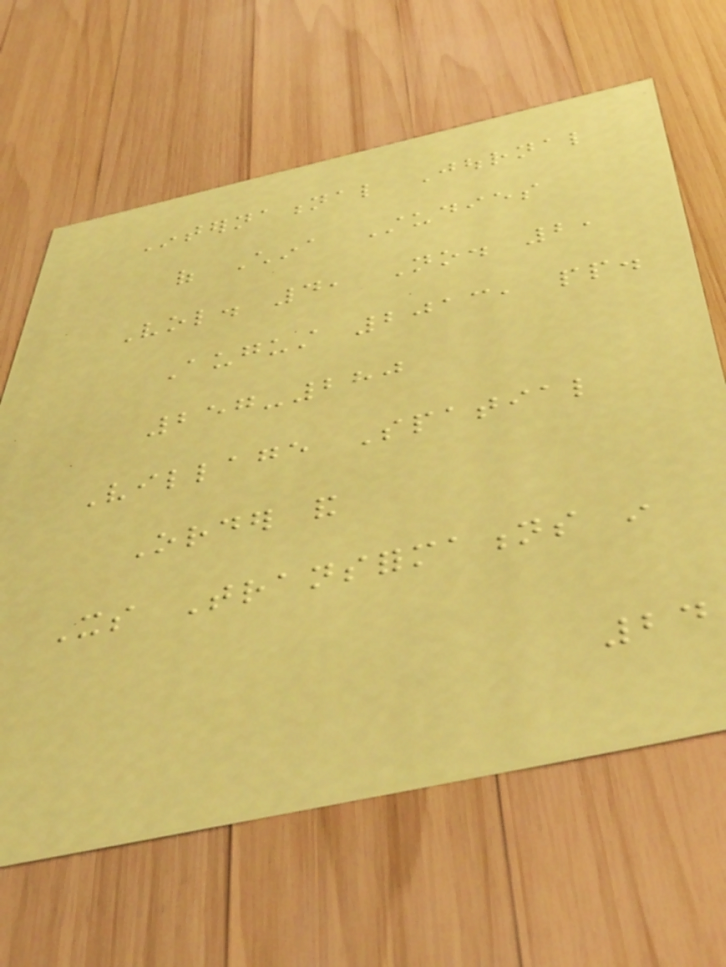International Journal
of China Studies
Vol. 4, No. 2,
August 2013, pp.
257-280
Village Spatial
Order and
Its Transformations in
24
